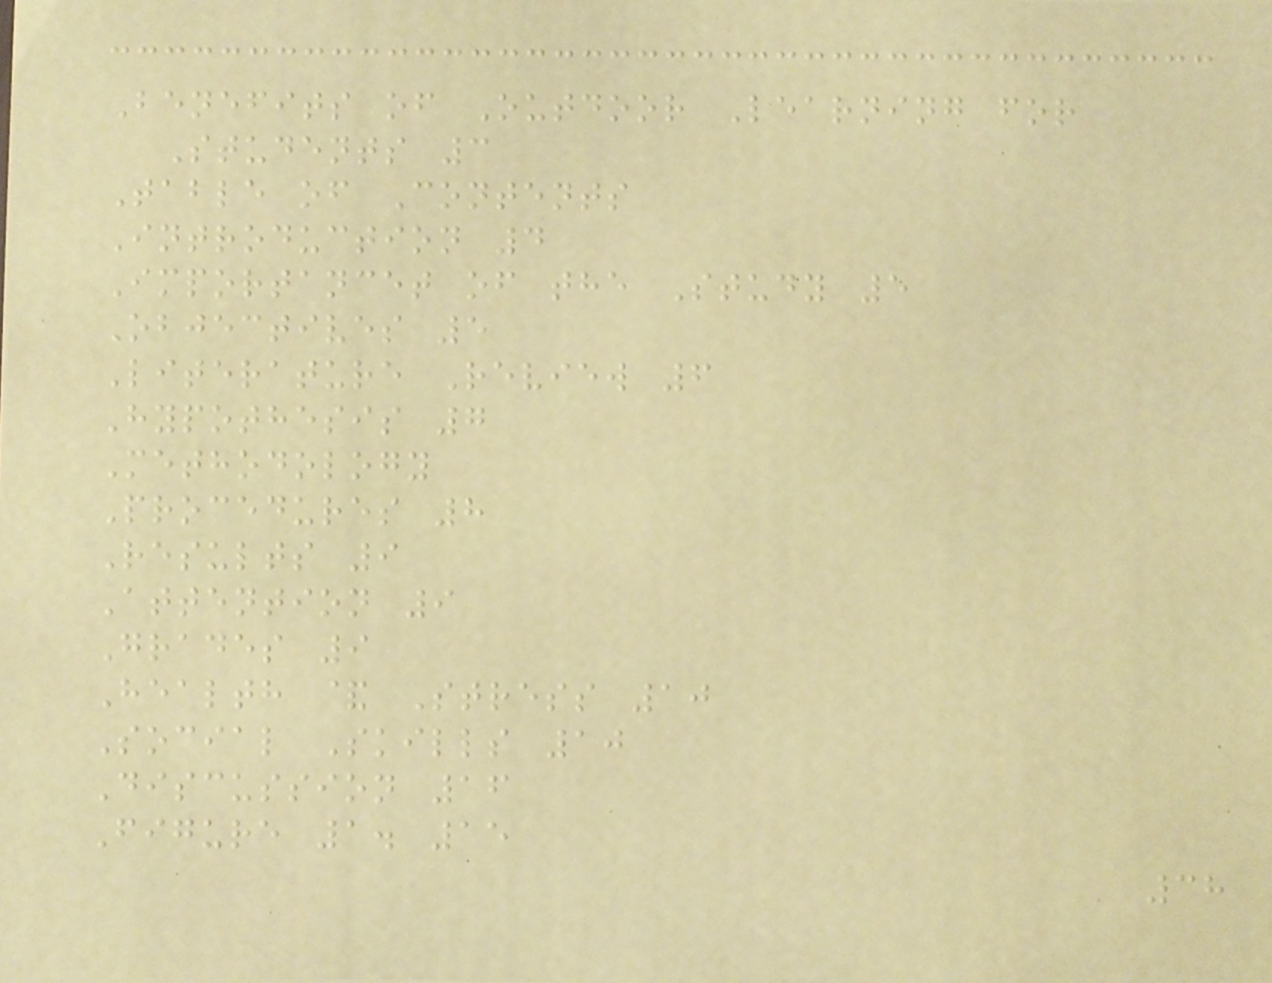Benefits of Outdoor Learning for
Students 3
Table of Contents
Introduction 4
Importancet of the Study 5
Objectives 5
Literature Review 6
Hypothesis 7
Methodology
Procedures 8
Results 9
Attention 9
Grades 9
Health & Stress 10
Social Skills 10
Discussion 16
Figure 1. 15
38
